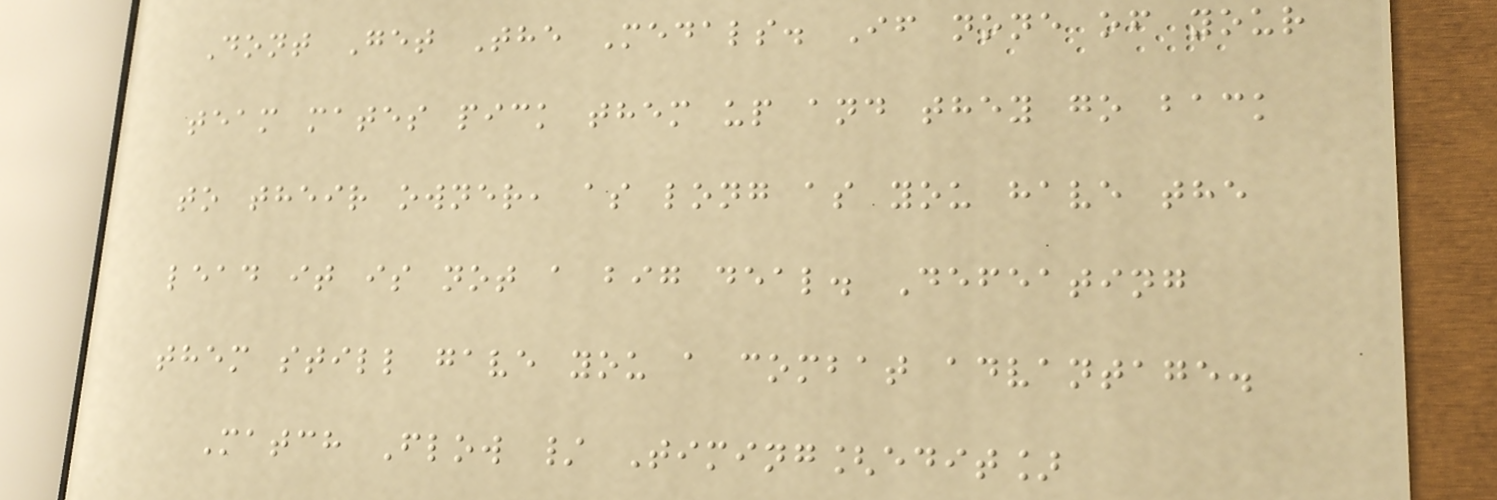Dont Get The Medals. If none of your
team mates pick them up and they go back
to their owner, as long as you have the
lead it is not a big deal. Defeating
them still gave you a combat advantage.
Match Flow / Timing[edit]
